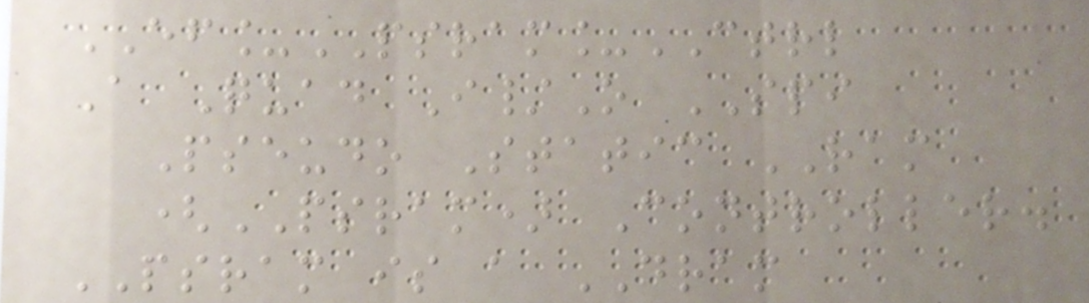EF_PSRAM_CTRL
A Quad I/O SPI
Pseudo Static RAM
(PSRAM) Controller.
PSRAM is a DRAM
